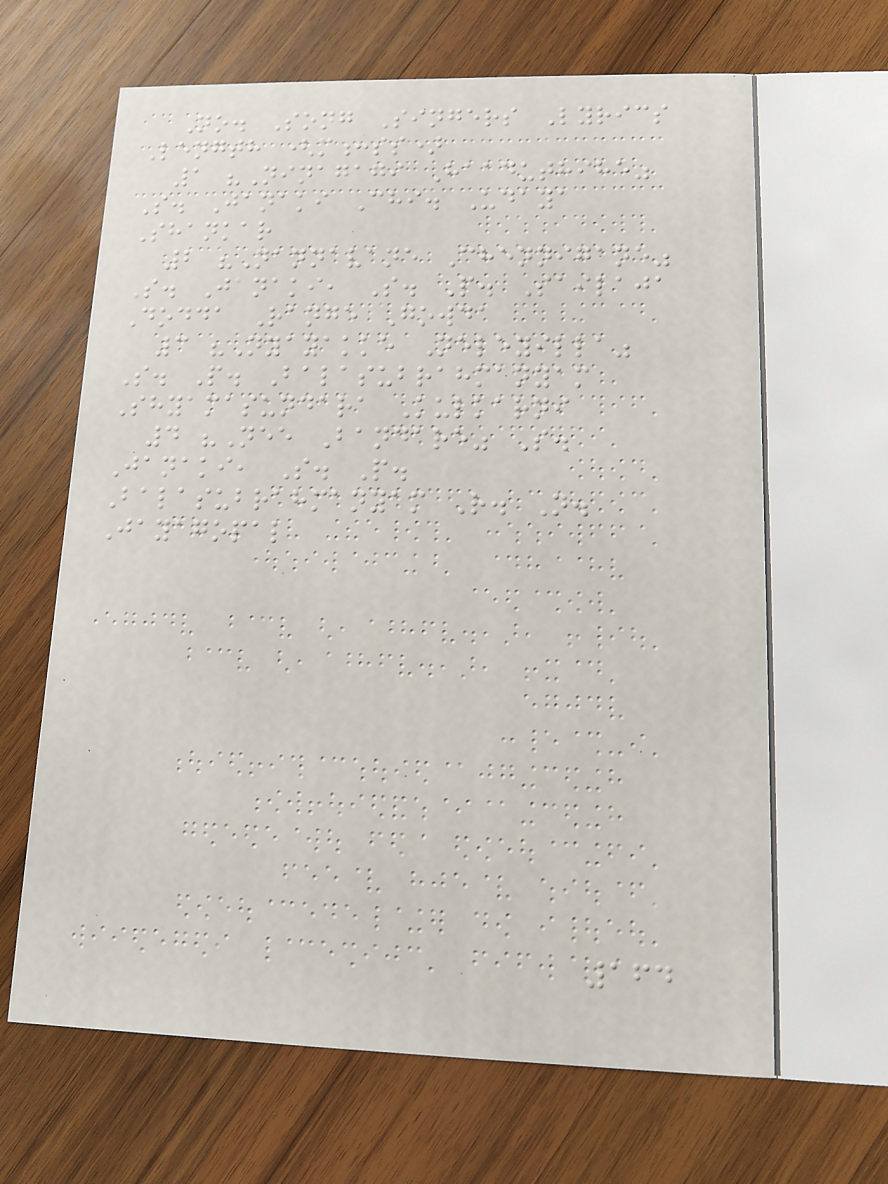No. Song Singers Lyrics
Length (m:ss)
1 "Ninagagi Haaduthihe"
S. Janaki Chi. Udaya
Shankar
2 "Nannavane Chennigane"
S. Janaki, S. P. Sailaja
Dodda Range Gowda
3 "Nyayakke Neleyilla"
S. P. Balasubrahmanyam
Shyamasundara Kulkarni
4 "Nee Bandare" S.
Janaki, S. P.
Balasubrahmanyam R. N.
Jayagopal
164
